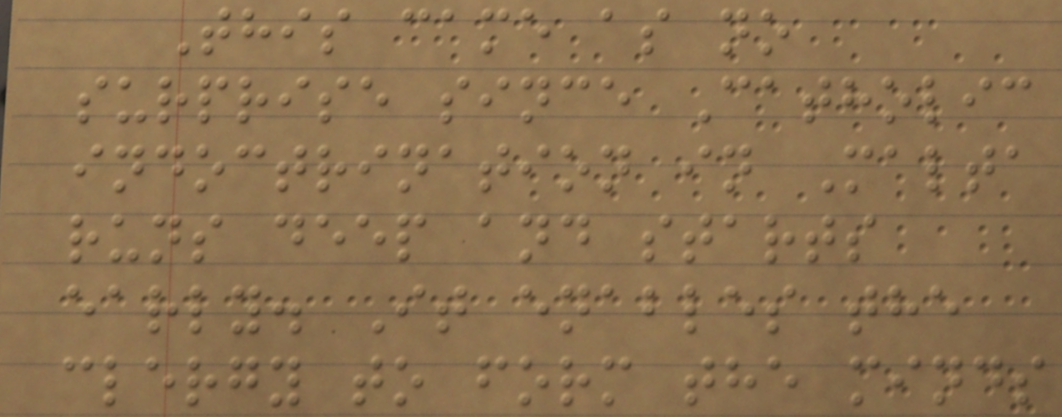This came as no
surprise since Catholic
indoctrination in Malta
runs deep and starts
early. It enables the
clergy to form the minds
